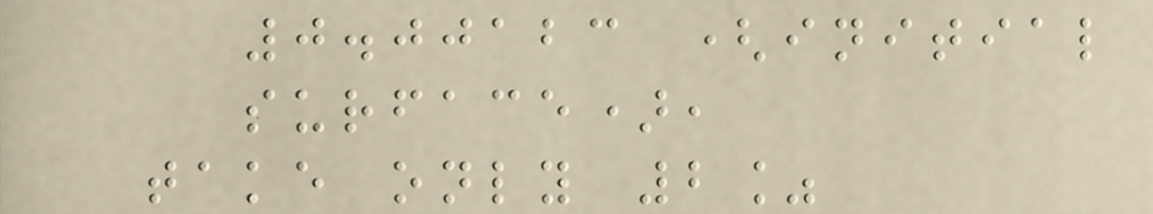0.00123 (initial
surface),
take only 2%
